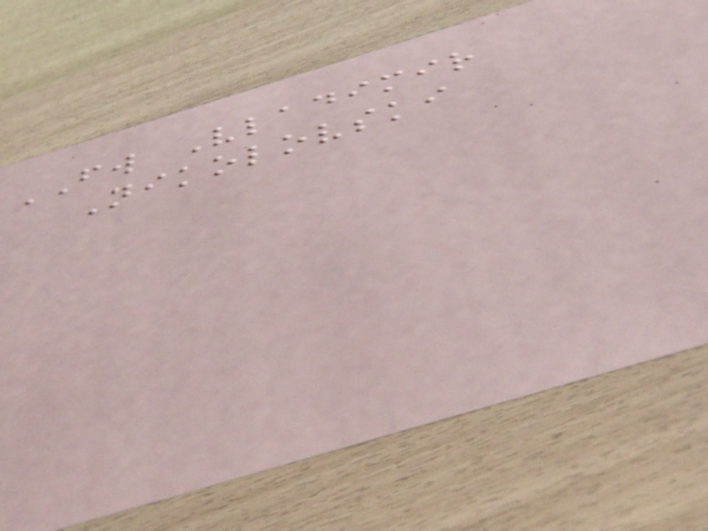FW Vladimir
Nikolovski
